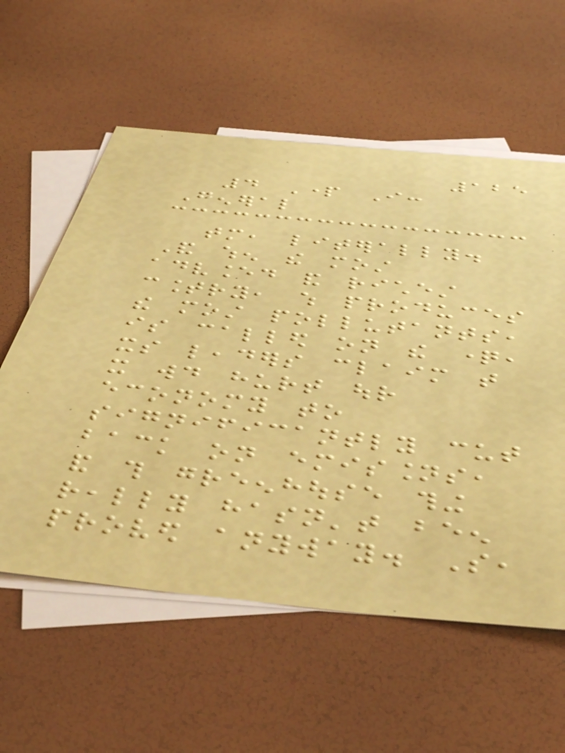125
4 Part I:
General
tomorrow, literally.
And when the most
advanced and richest
country, which produces
the most pollutants,
is called on the question,
its leaders claim that
it would hurt our
economy to
significantly cut
back on emissions,
and this greenhouse thing
really hasn't been
proved anyway. So,
